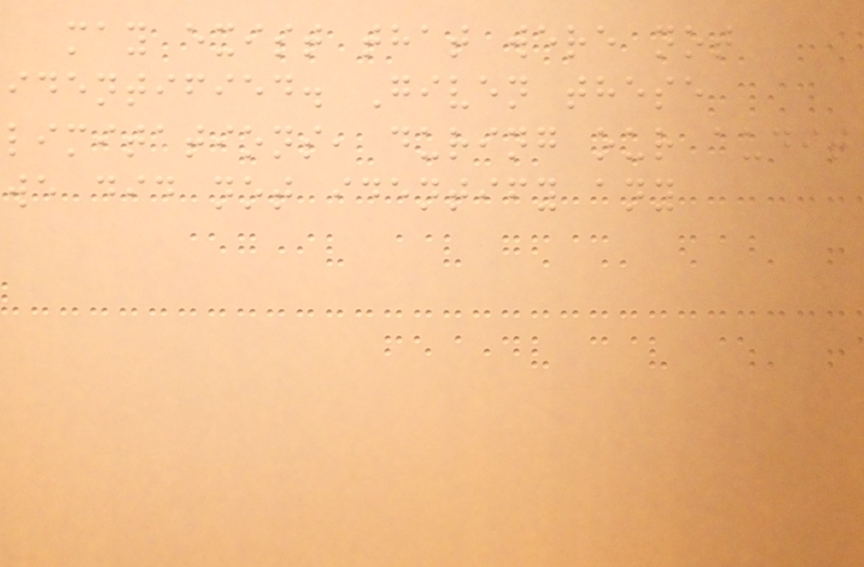may exist that were not
identified. Given these
limitations, during our audit
we did not identify any
